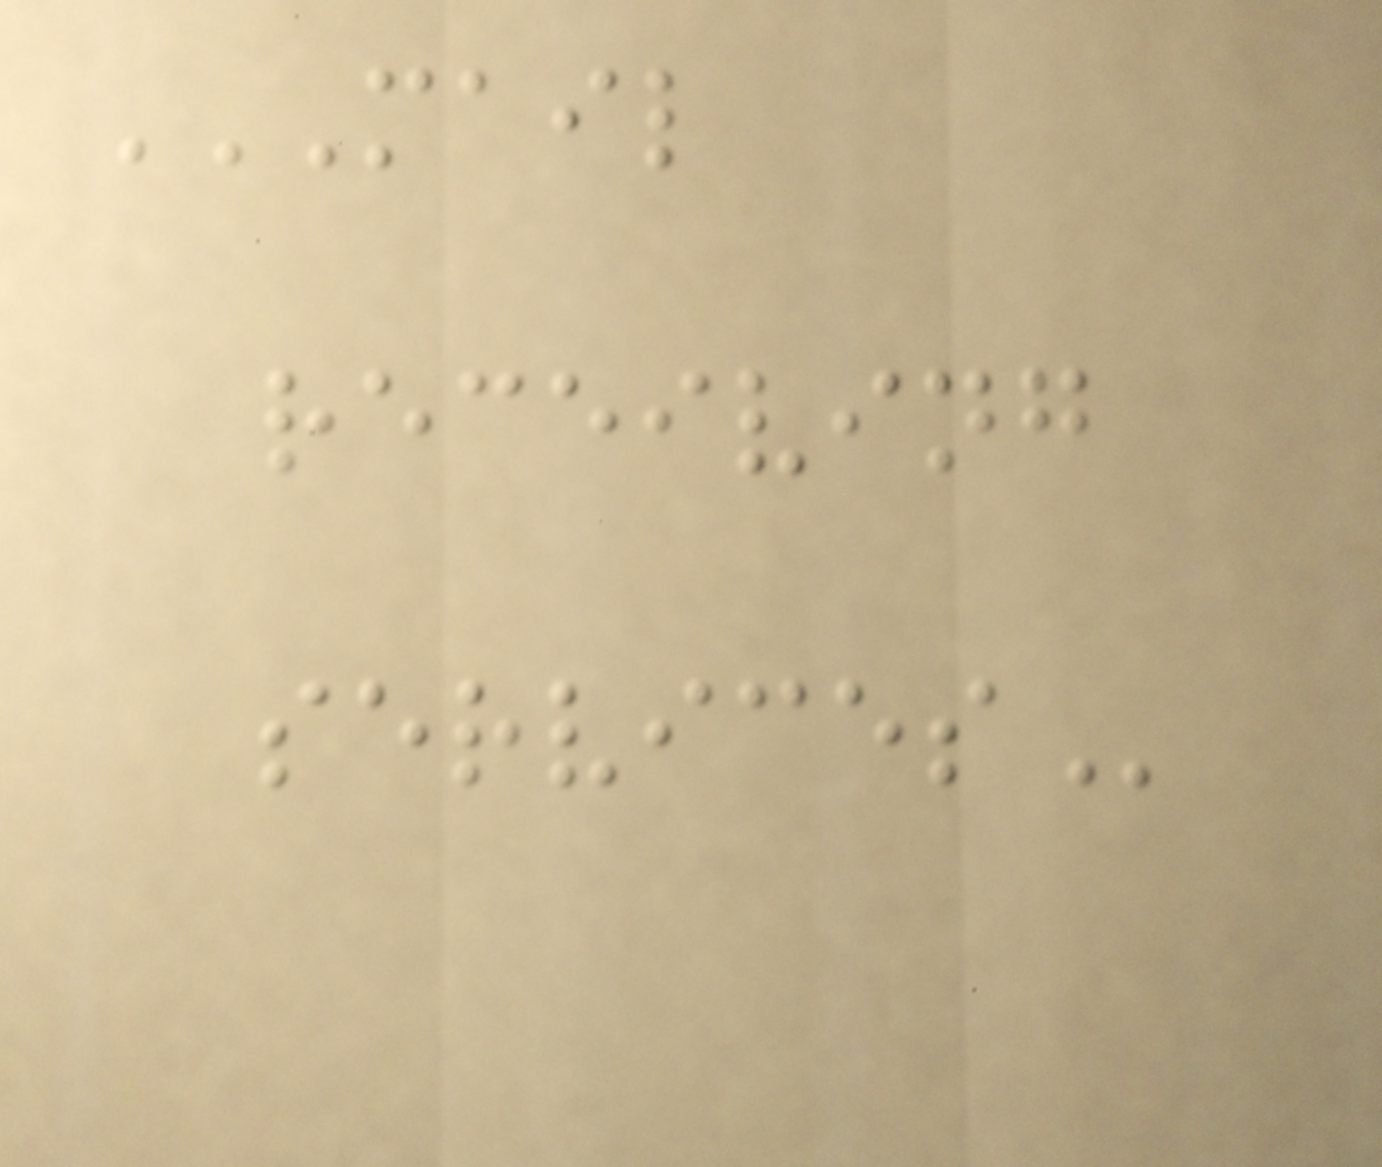MAIL
RECEIVING
SERVICES
